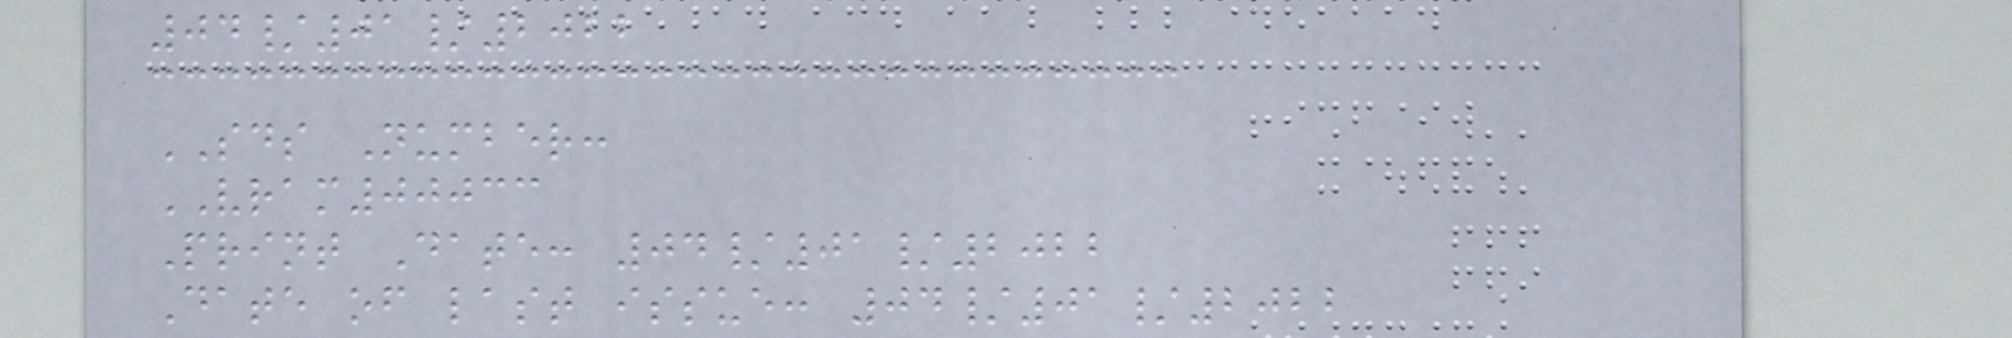04/01/2022
SDS Number:
VRAM00033
Print Date: 04/01/2022
Date of last issue: 04/01/2022
